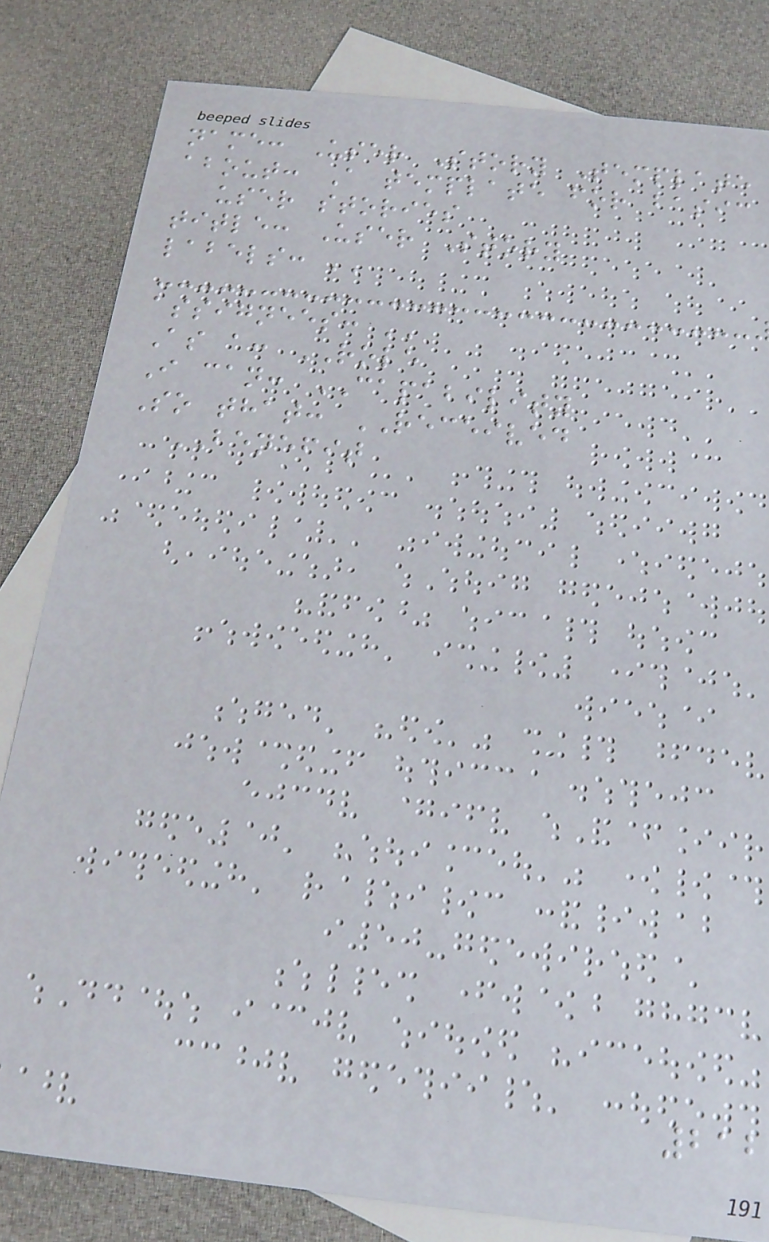name: User Story Template
about: A template for basic
user stories
title: User Story
labels: ''
assignees: ''
As a: ROLE
I can: CAPABILITY
So that: RECEIVED
BENEFIT
212
